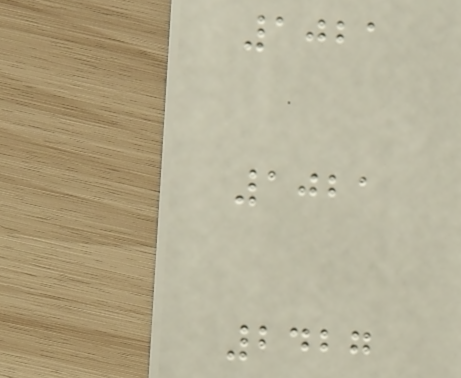1021
1021
2427
